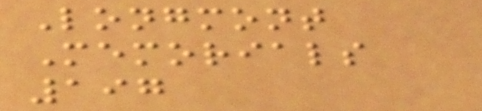Longmont
Memorials
197
